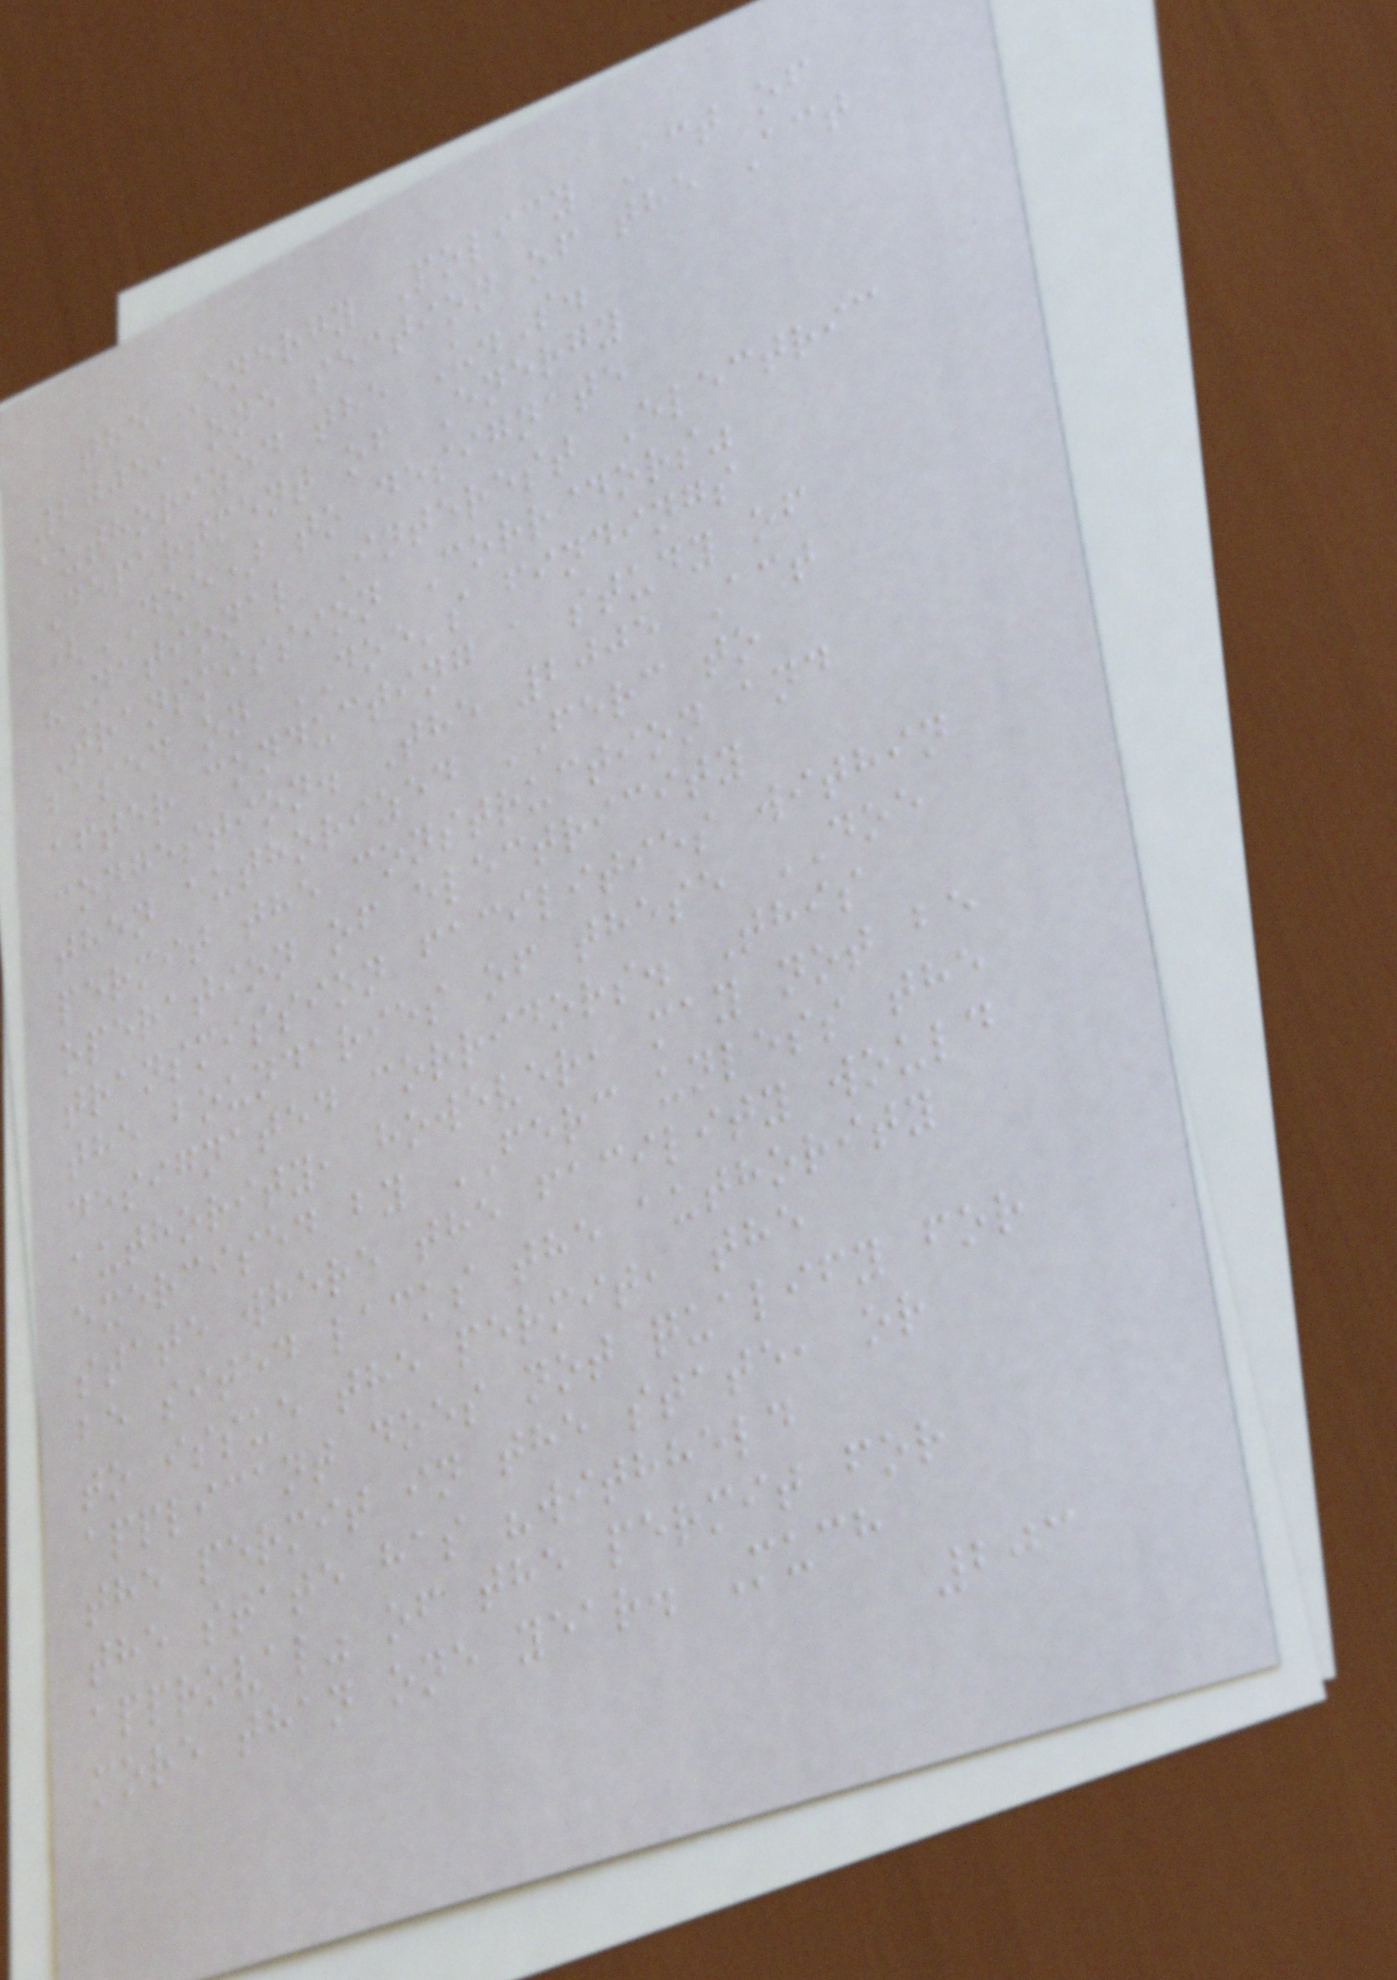the Energy Policy Act of
2005, one section of the Act
authorized the U.S.
Department of Energy
(DOE) to designate
"National Interest Electric
Transmission Corridors"
based on DOE's findings
after conducting a study of
congestion. The 2005 Act
then authorized FERC to
permit the construction and
operation of electricity
transmission facilities within
the boundaries of these DOE
designated corridors. This
authority, however, may not be
exercised by FERC unless the
state where the facility would
be sited lacks the authority
to issue the permit, the
applicant does not qualify for
the permit in the state, or
the state has "withheld
approval" of the permit for
more than one year. Much
203
